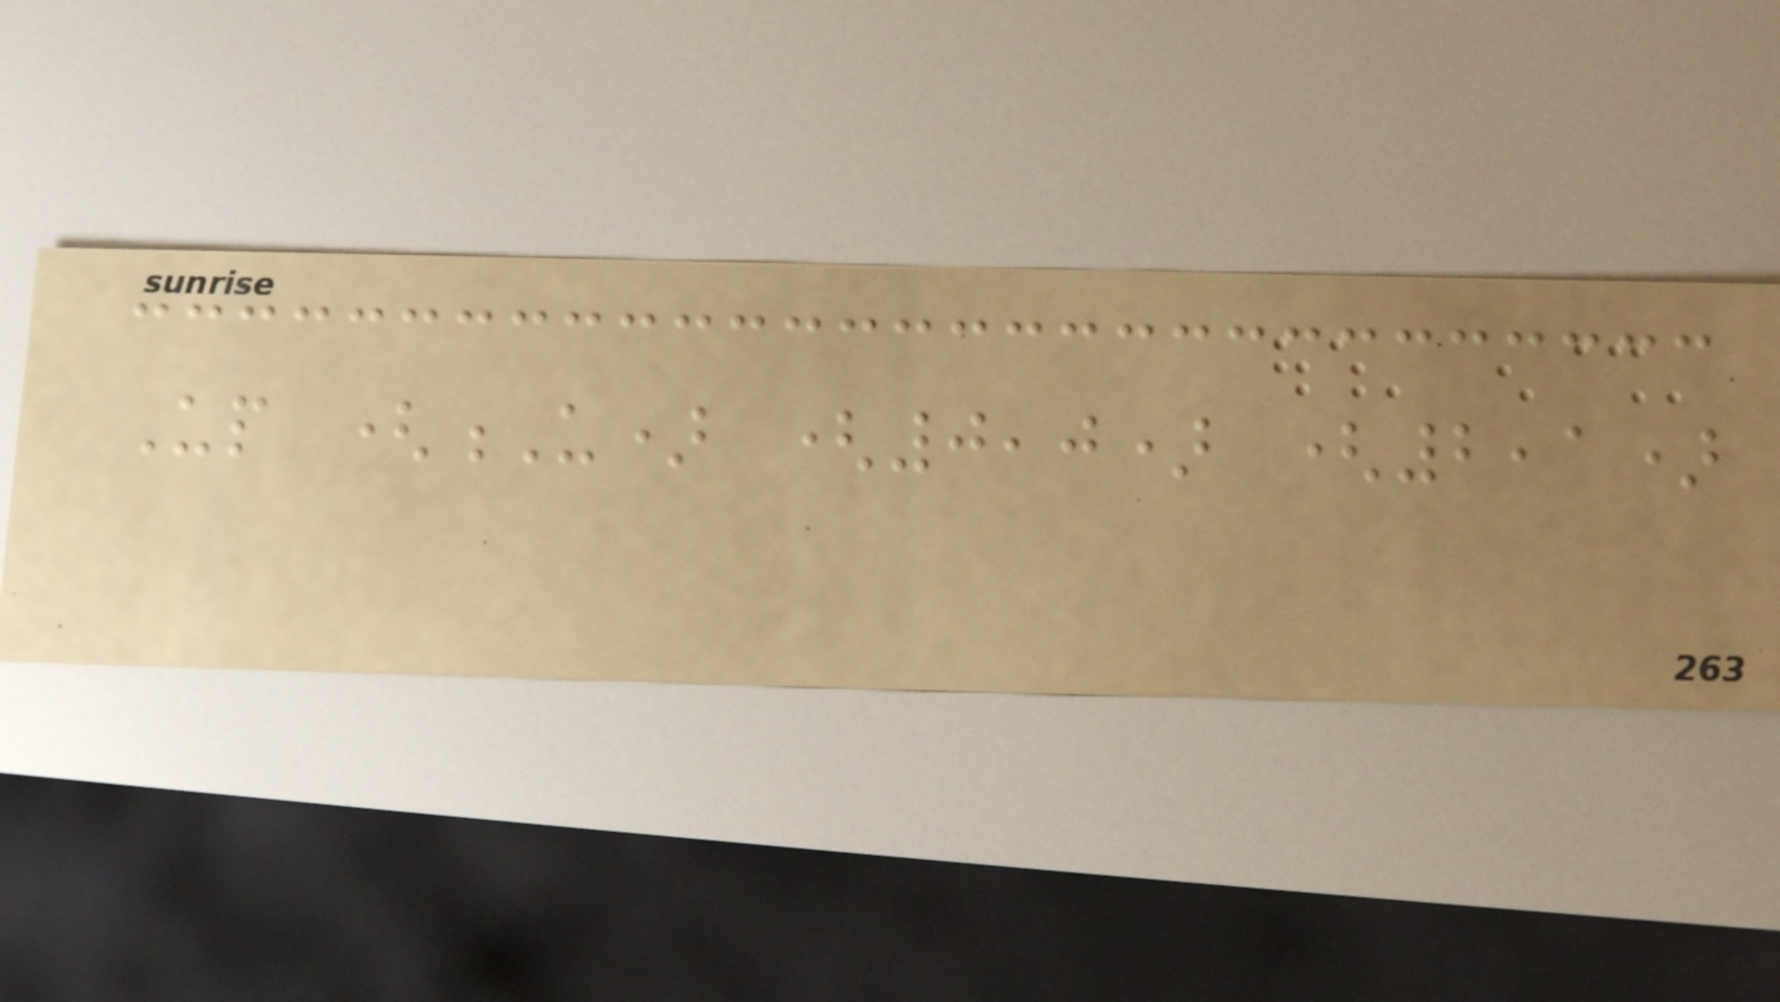Up (U) (0,0) (2,1)
